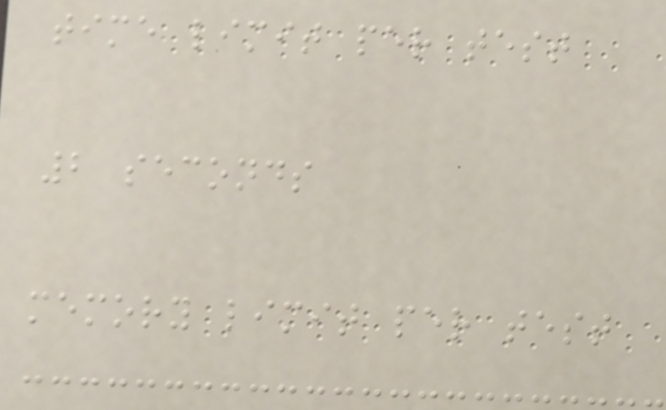time limit per test
2 seconds
memory limit per test
